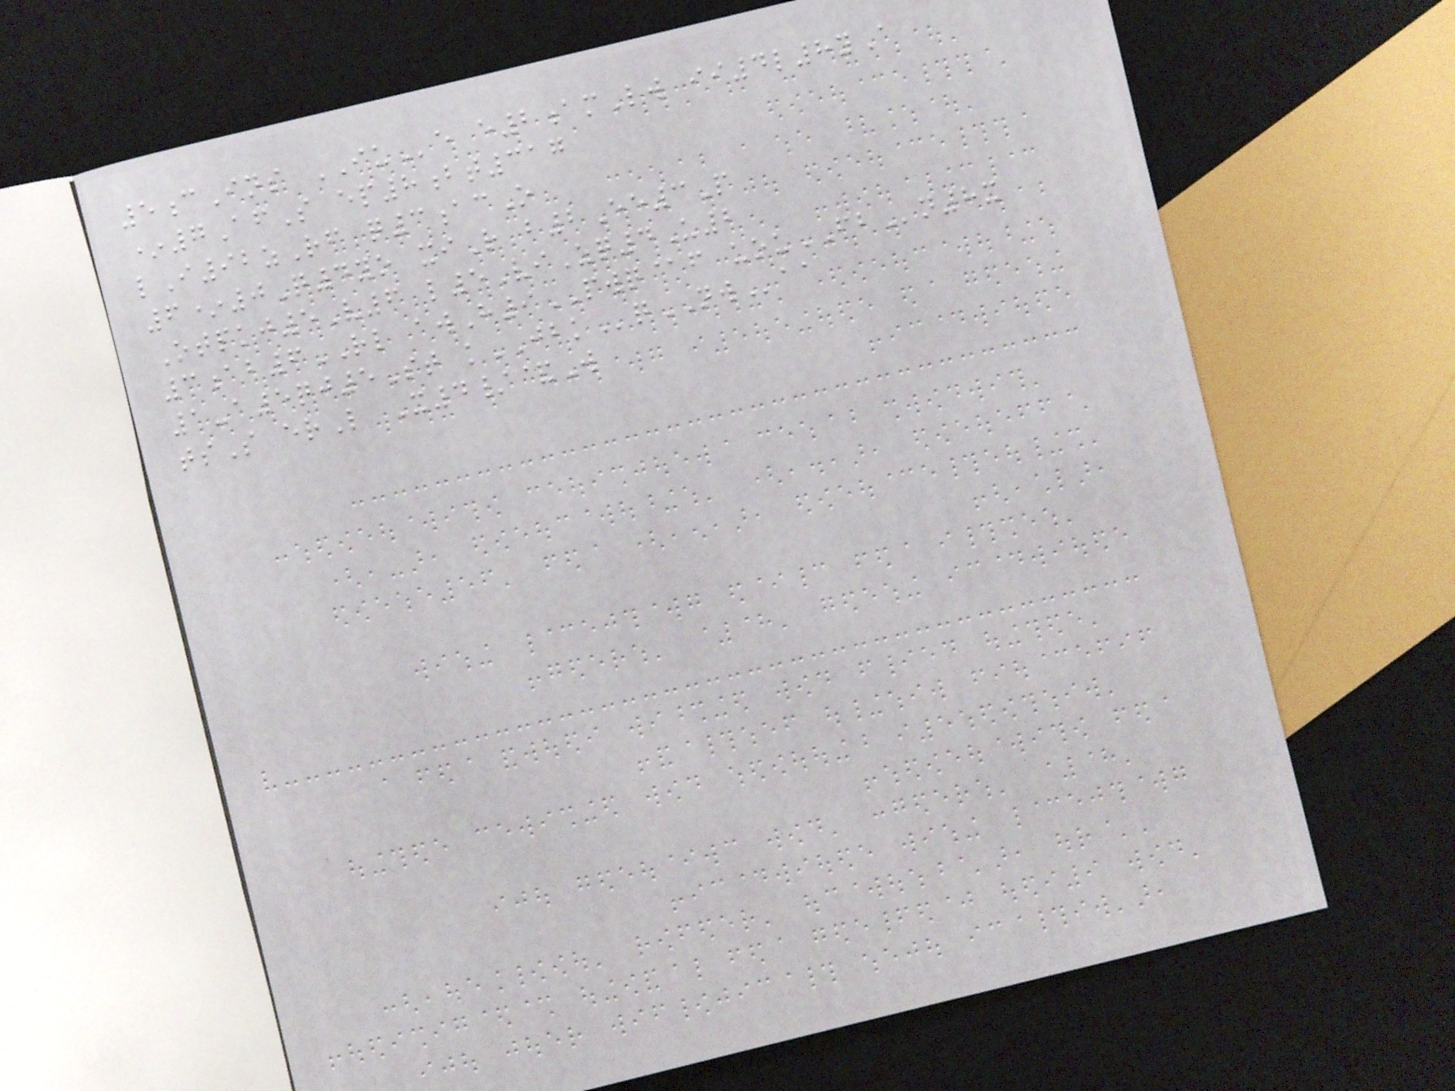5cIns IUe e2amLw ii4l8yA
*7AfS ep8bt317
lI92zRf q3acO
6*0Q4yo xiR b2Ee3P
Otpkj5V6 l5ViZq4U2
3ab6RL awH9PWQ@f uouFBn8x
1-a5qj5St kJBKqNWaa
tsS erL X4/&W
